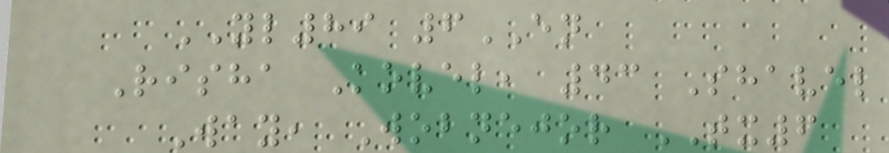YL89 6EN
Risha Kovel, 43 Shavel
Way, Wobnejor TX6
